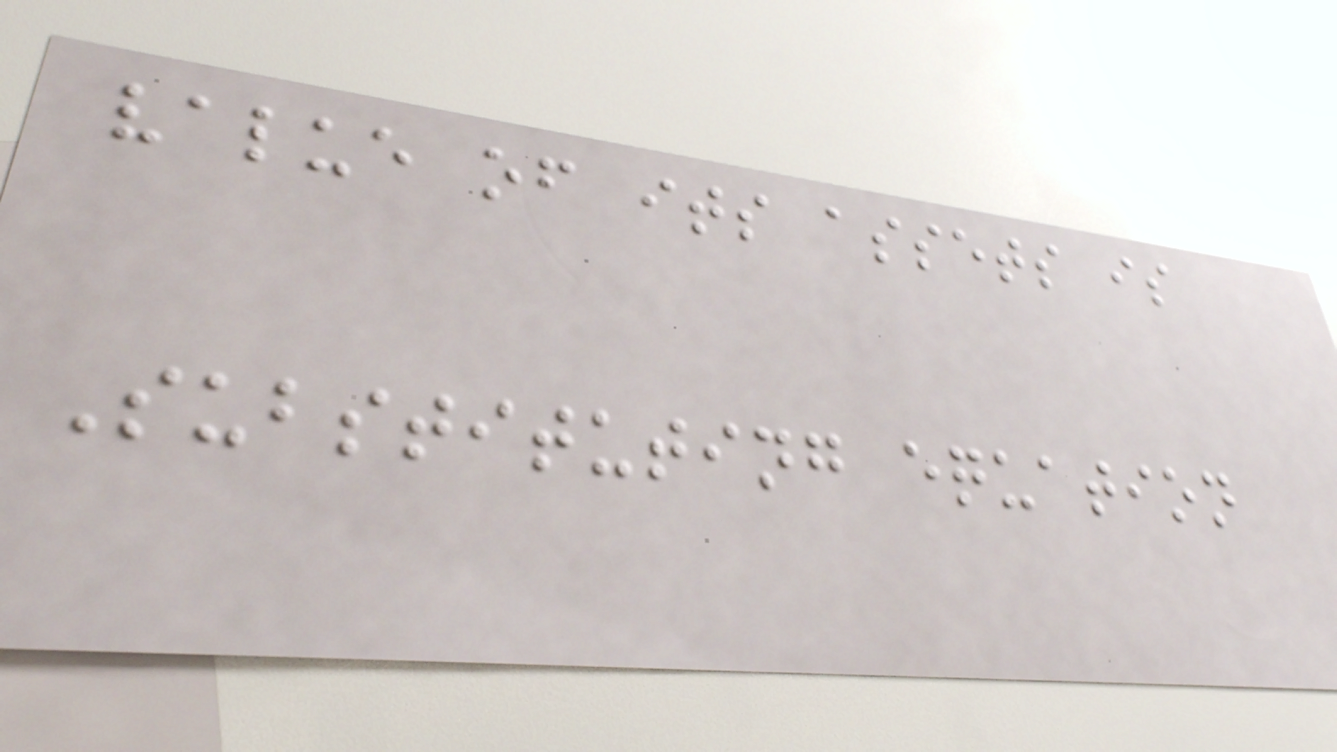value of its assets is
Substituting equation
